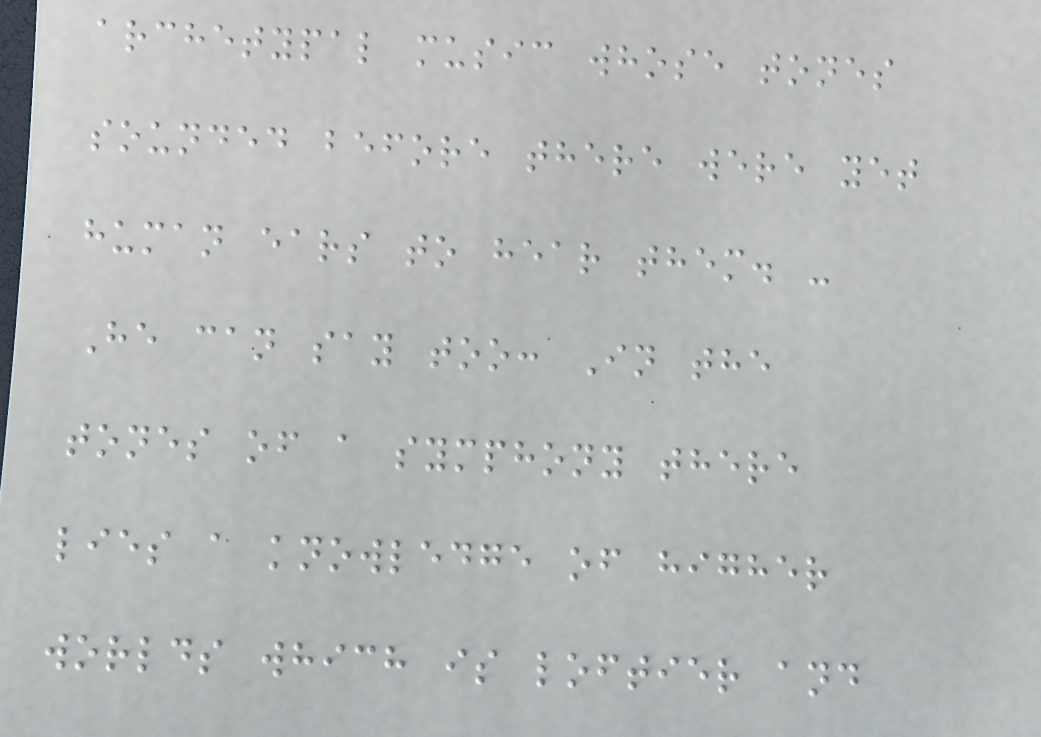archetypal music whose tones
sounded before there were yet
human ears to hear them. -
He can say too: In the
tones of a symphony there
lies a knowledge of higher
worlds which is loftier and
